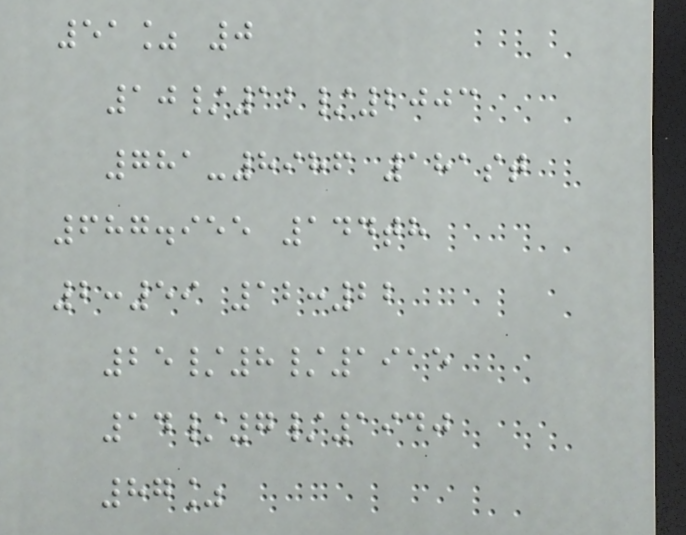51% 0
10/12/2003
781-8986 181st
687.955 144th
2:59 12:22
25/8/1915
14/7/1940
87%
